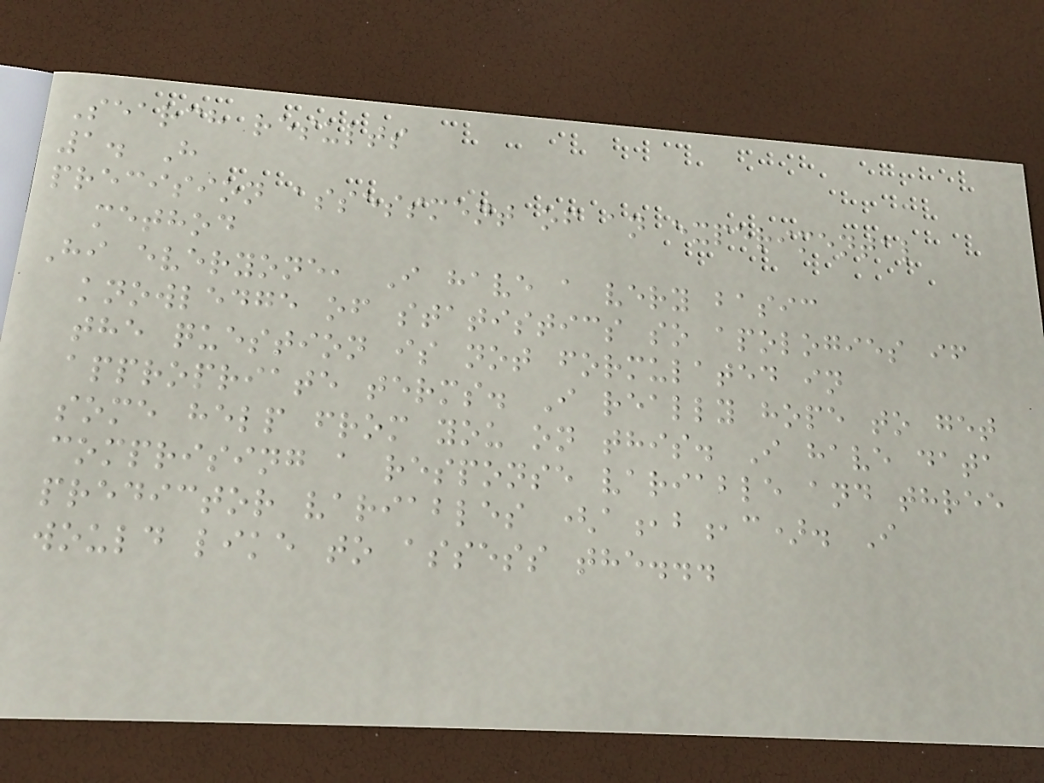Search results
1. H
precision assessment of an experimental
method
Hi everyone, I have a very basic
knowledge of statistics so apologies if
the question is not formulated in
appropriate terms. I really hope to get
some help from you on this. I have data
comprising a response variable and three
predictor variables (a,b,c). I
would like to assess the...
